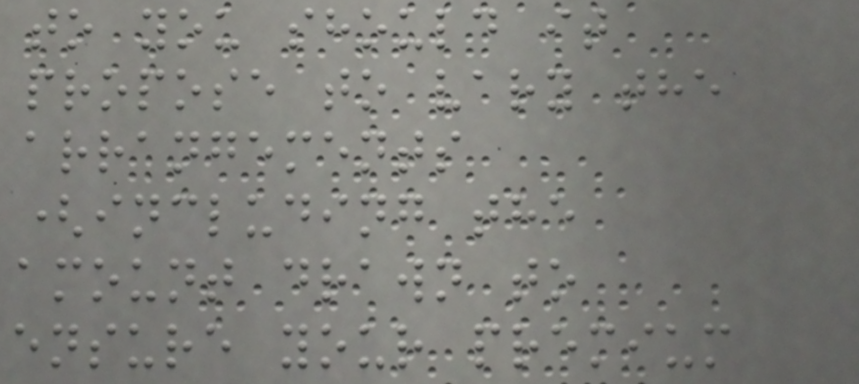to you should it
propose to vary the
arrangements
(including the
amount drawn to
ensure your premium
